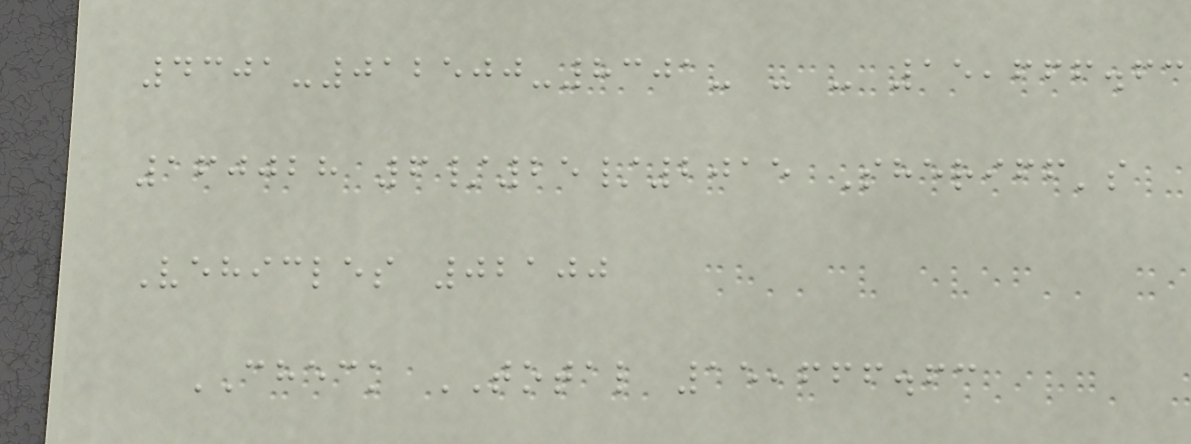4301-012500-8301- - - 15,666.63
160028 6/25/2015 Sheriff's
Vehicles 02100
CHECK TOTAL 15,666.63
